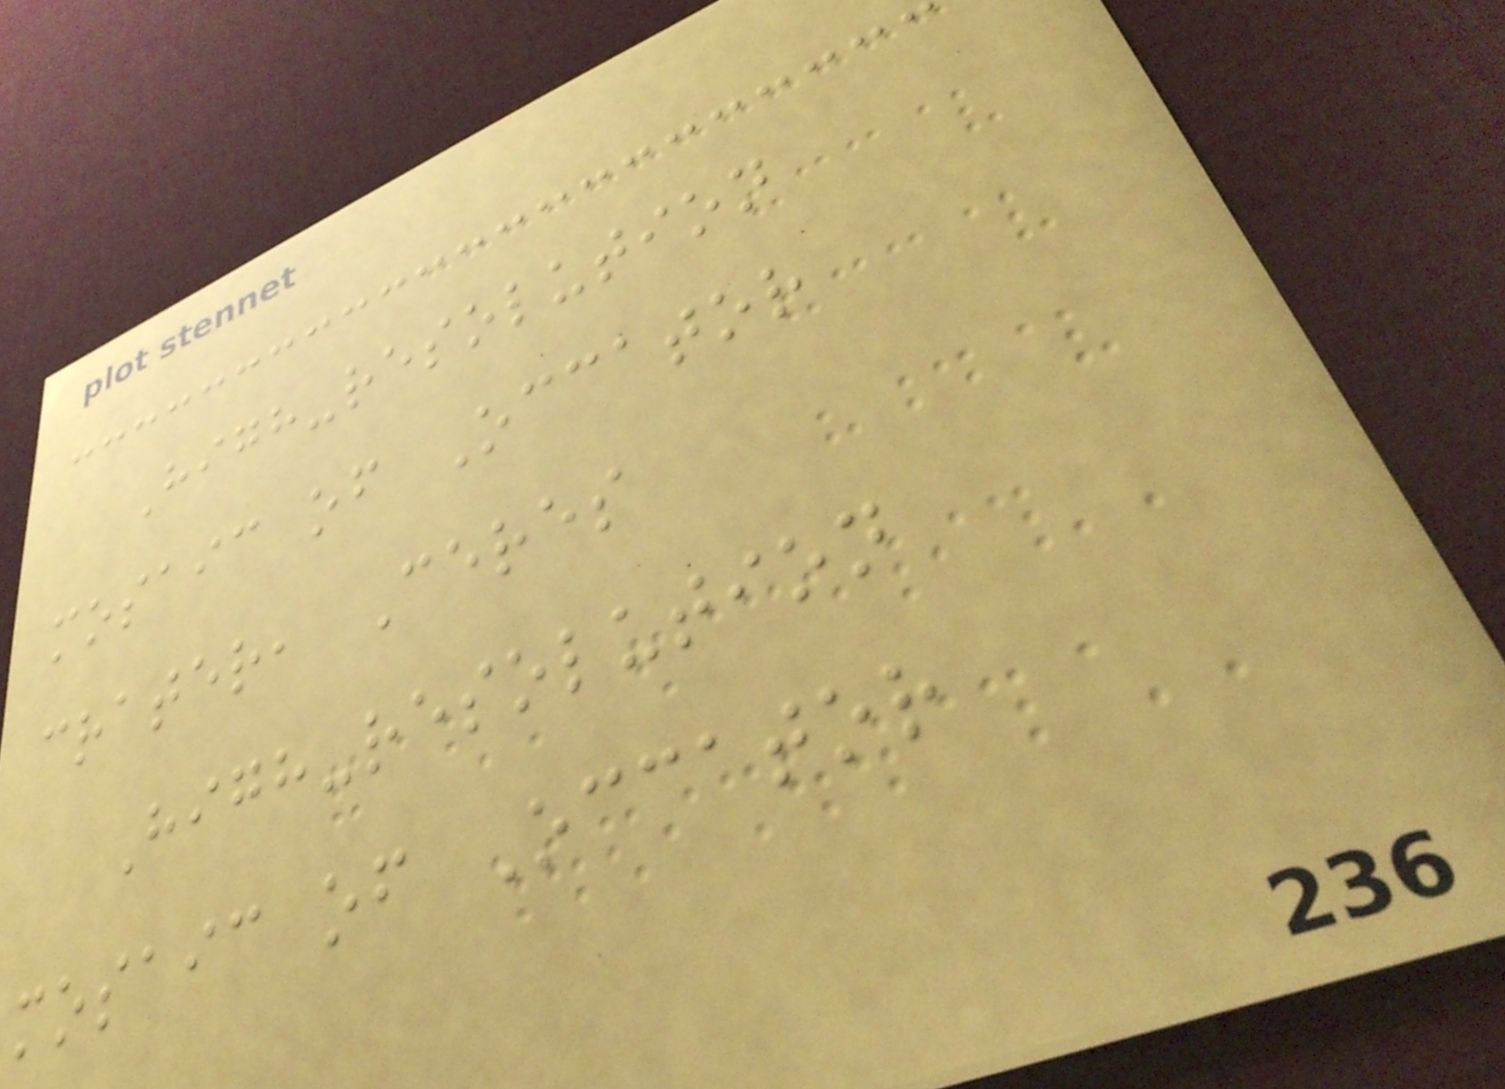High-resolution
mosaic of Occator
crater, Ceres
High-resolution
mosaic of Occator
